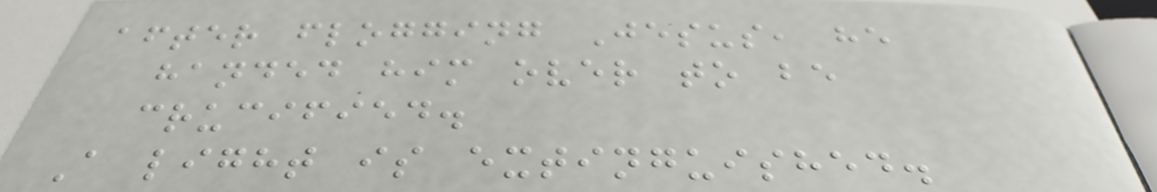after flogging Jesus, he
handed him over to be
crucified.
A light is extinguished.
